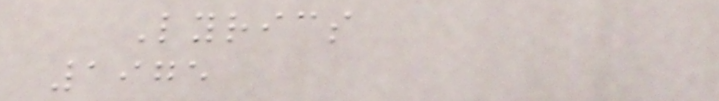Lyrics
1975
